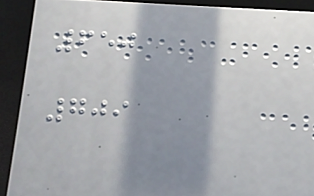650
709
